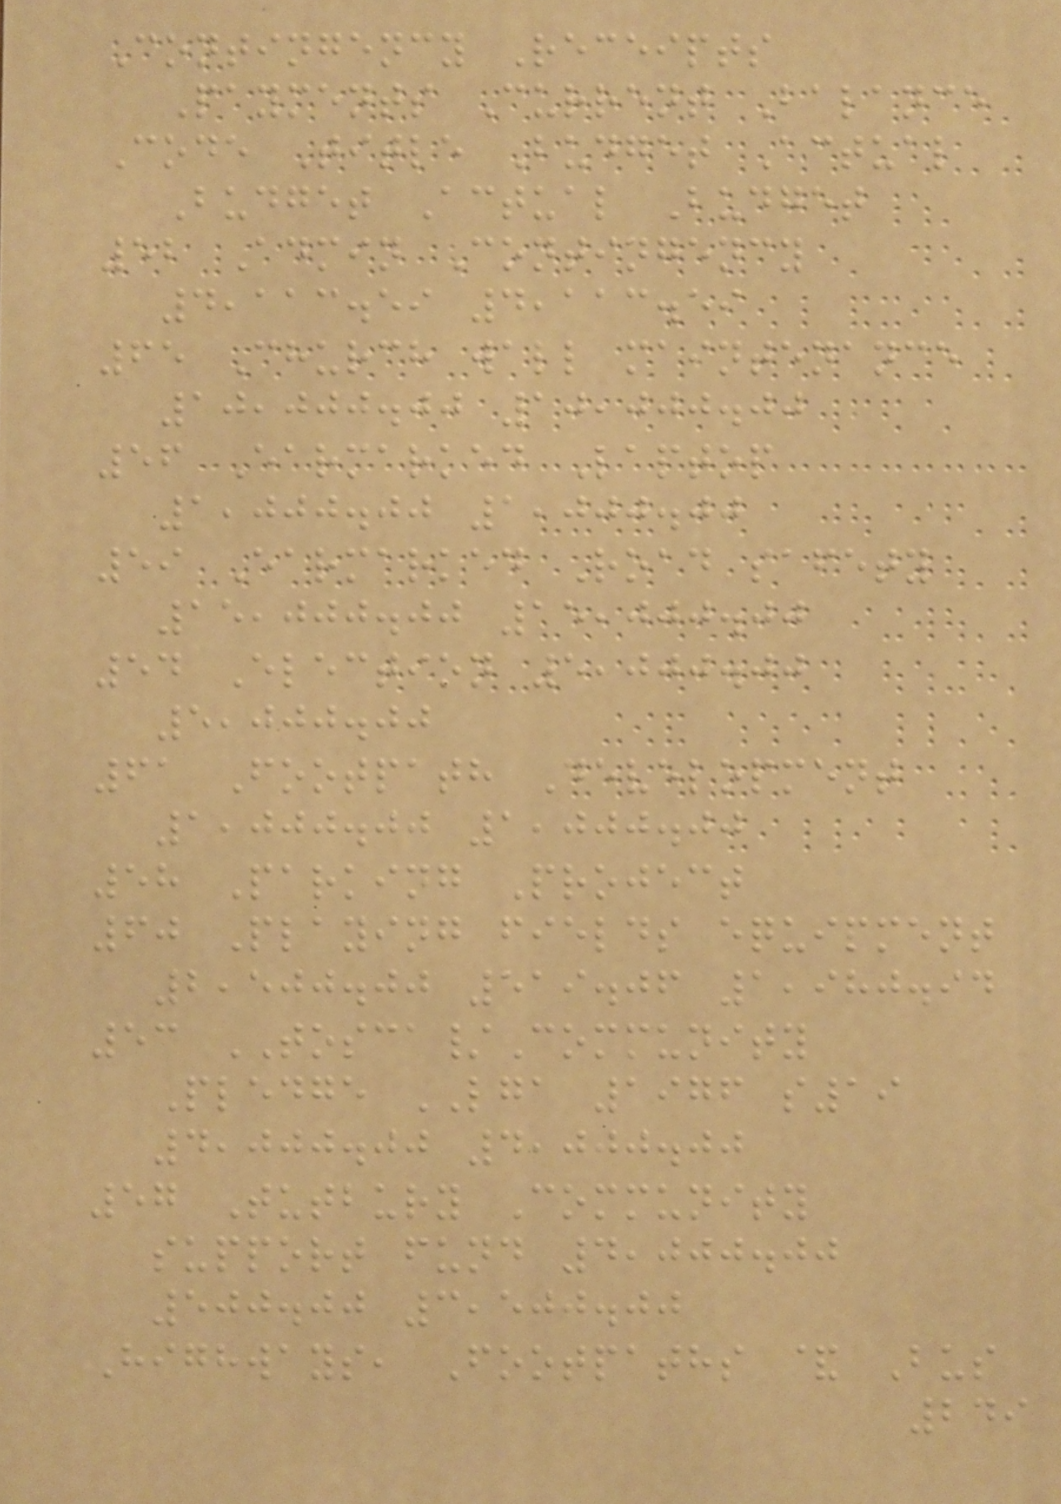Contingency Receipts
Payments Current Balance
Code Title Budget Actual
Budget Actual Budget
52 Admin Contingency
4,113.59 4,113.59
65 Church wall maintenance
10,000.00 10,000.00
56 Earmarked Laptop
1,000.00 1,000.00
59 Earmarked Road safety
15,000.00 15,000.00
54 Election 5,000.00
5,000.00
61 Footpath Development
1,000.00 1,000.00
58 Parking Project
60 Playing fields equipment
2,500.00 519.06 1,980.94
53 TOSCA/Community
Pledge LGA 1976 s19
4,000.00 4,000.00
57 Tutbury Community
support fund 4,000.00
500.00 3,500.00
Highways, Footpaths & Bus
249
